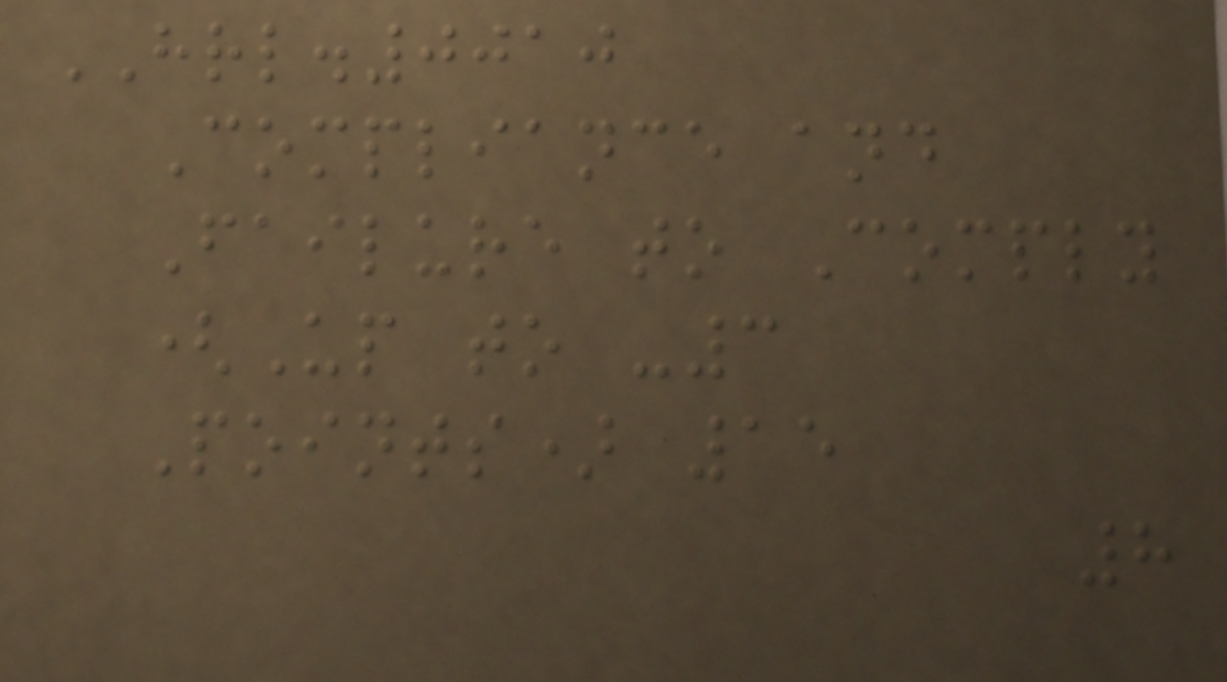HRL.0010
Compliance and
Failure to Comply
(Up to -3
Points) 15
8
